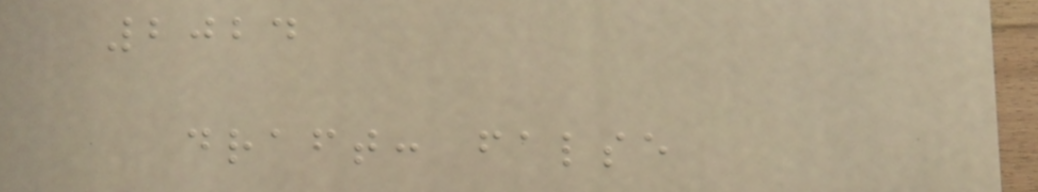2024
draft: false
